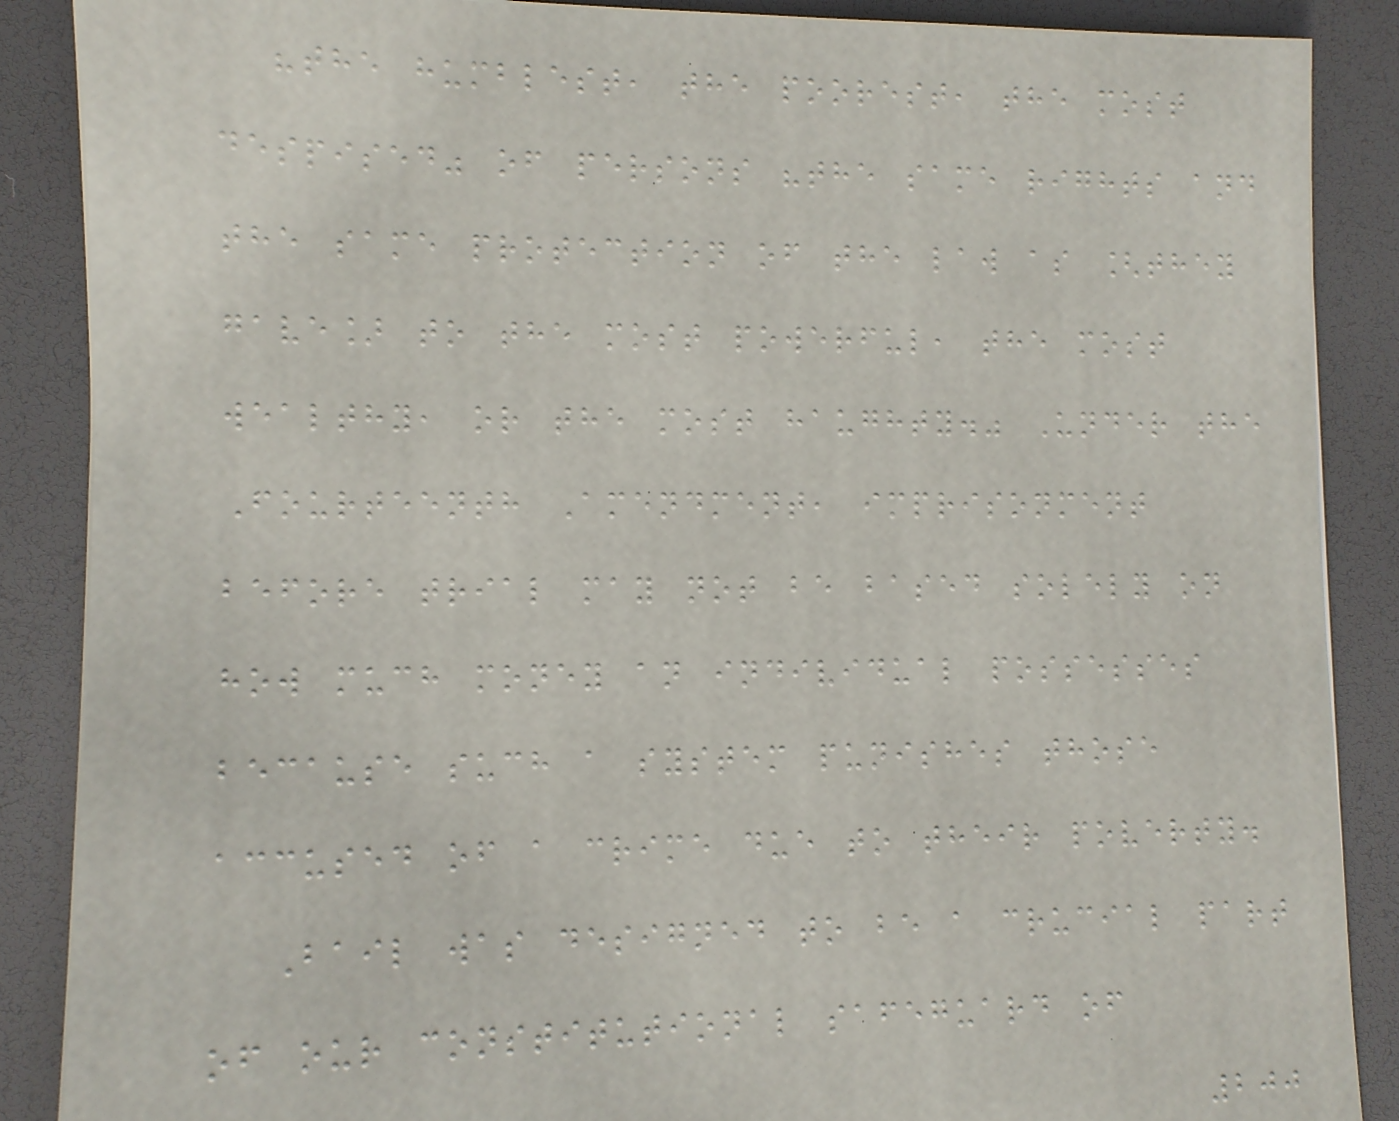"the humblest, the poorest, the most
despised" of persons "the same rights and
the same protection of the law as [they
gave] to the most powerful, the most
wealthy, or the most haughty." Under the
Fourteenth Amendment, imprisonment
before trial may not be based solely on
how much money an individual possesses
because such a system punishes those
accused of a crime due to their poverty.
Bail was designed to be a crucial part
of our constitutional safeguard of
200
